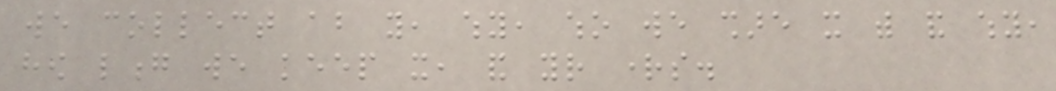we collect about you, why, who we share it with and why,
how long we keep it, and your rights.
